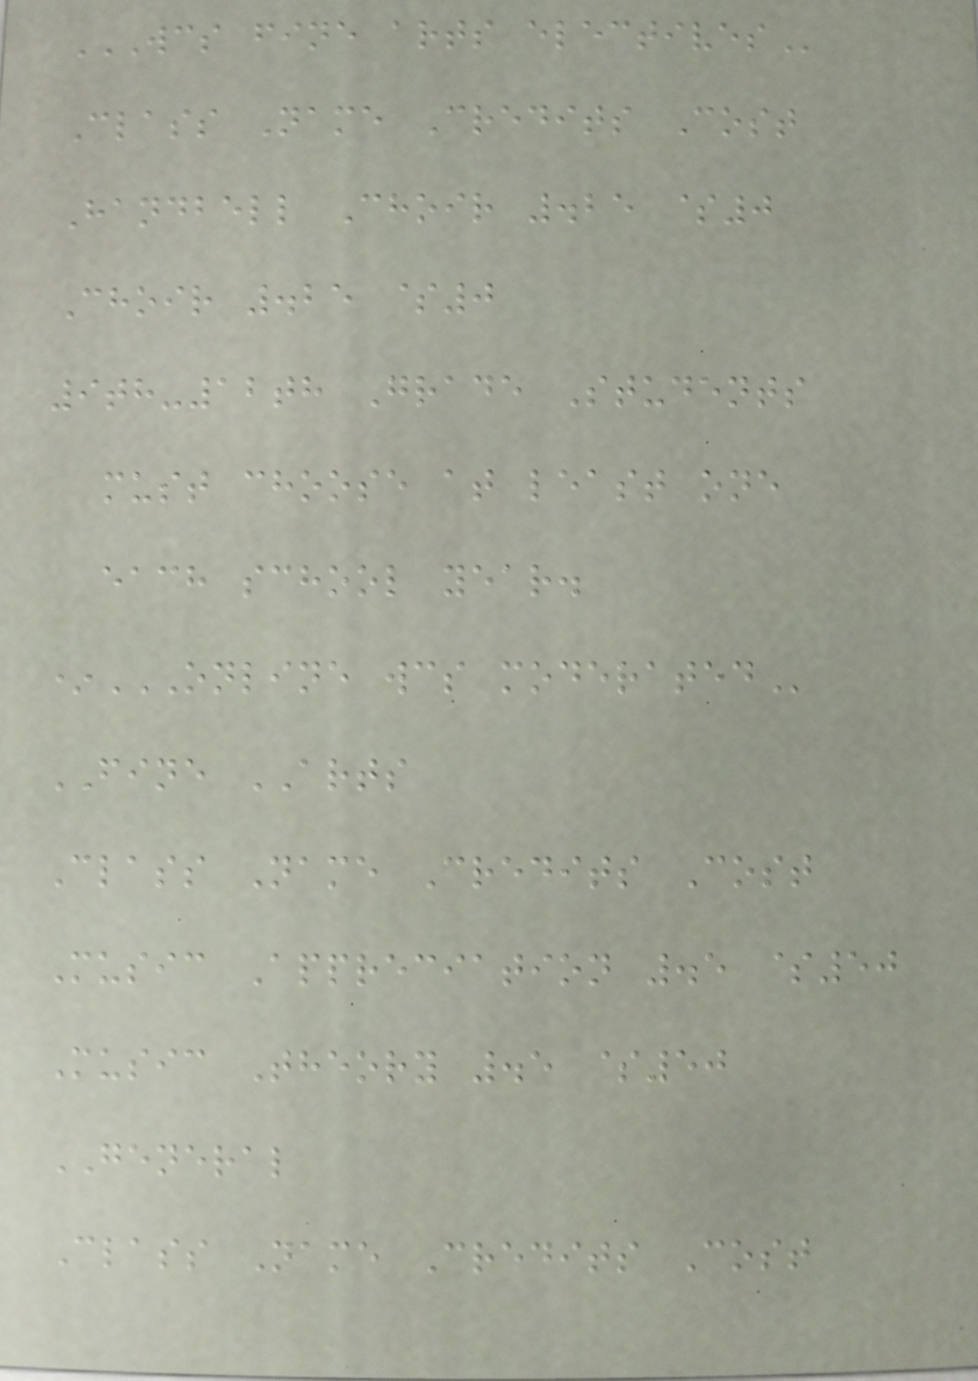WCS FINE ARTS ELECTIVES
Class Name Credits Cost
Handbell Choir .25 $0
Choir .25 $0
9th-12th Grade Students
must choose at least one
each school year.
*ONLINE WCS MODERATED
FINE ARTS
Class Name Credits Cost
Music Appreciation .5 $50
Music Theory .5 $50
GENERAL
Class Name Credits Cost
